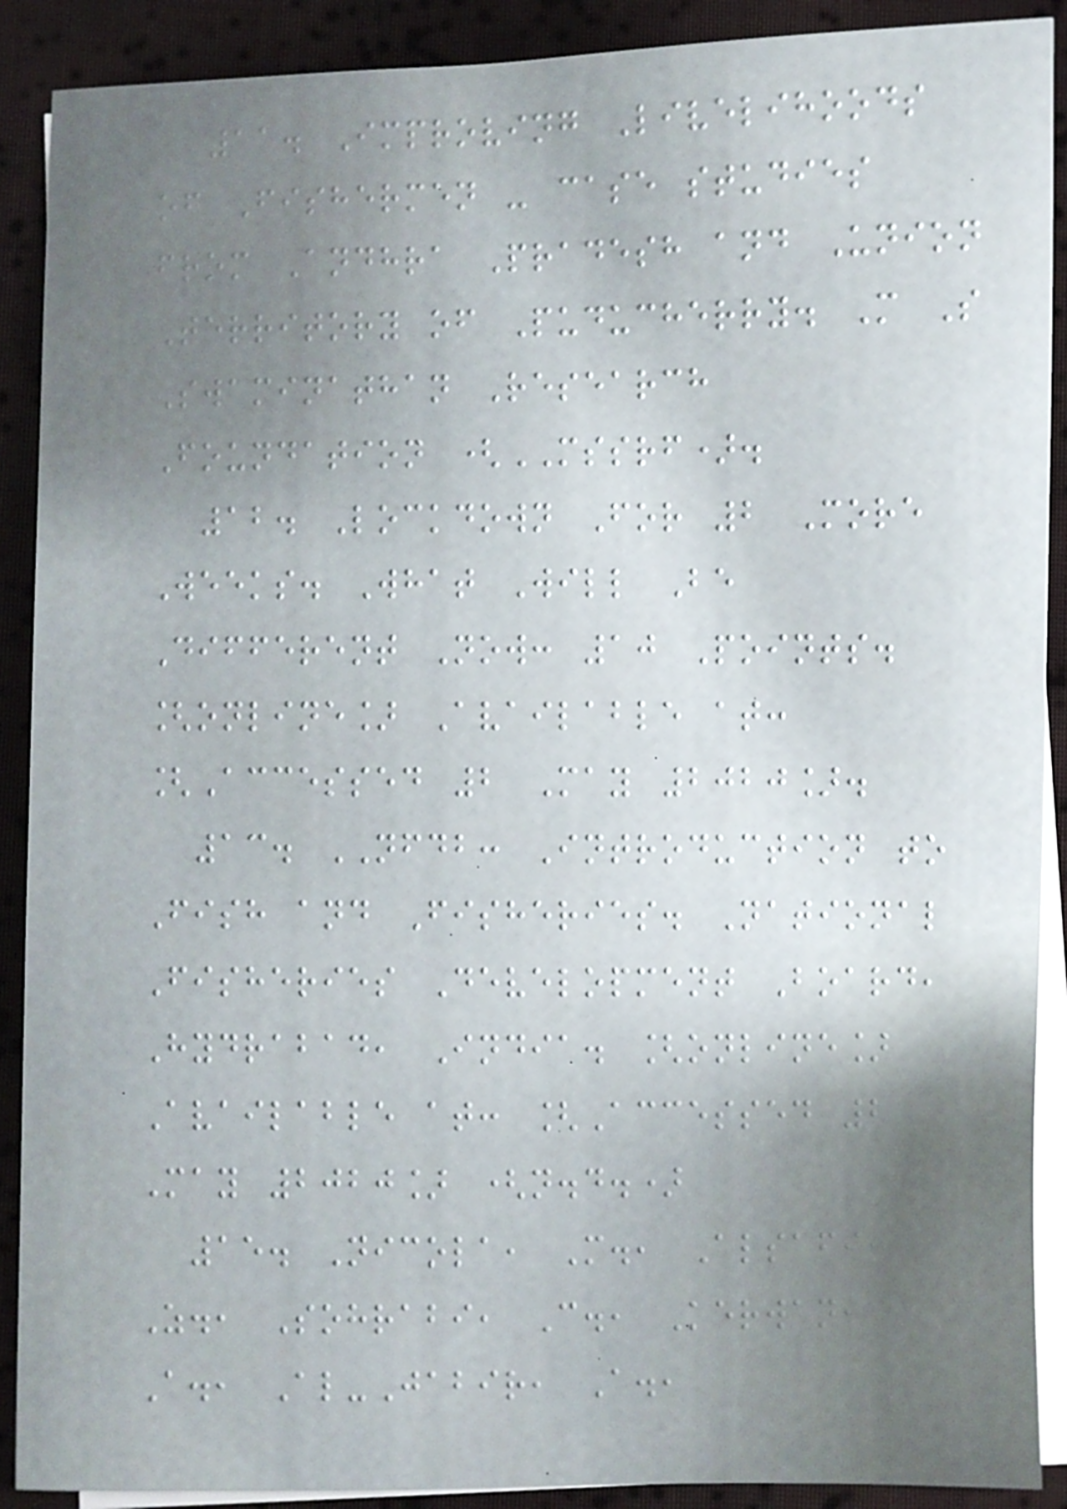11. Improving Livelihoods
of Fishermen - case studies
from Andhra Pradesh and Union
Territory of Puducherry. M S
Swaminathan Research
Foundation (MSSRF).
12. Lockdown For 2 More
Weeks. What Will Be
Different Now: 10 Points.
[online] Available at:
[Accessed 2 May 2020].
13. NFDB: Introduction to
Fish and Fisheries. National
Fisheries Development Board,
Hydrabad, India. [online]
Available at: [Accessed 2
May 2020] (n.d.)
15. Nicola, M., Alsafi,
Z., Sohrabi, C., Kerwan,
A., Al-Jabir, A.,
